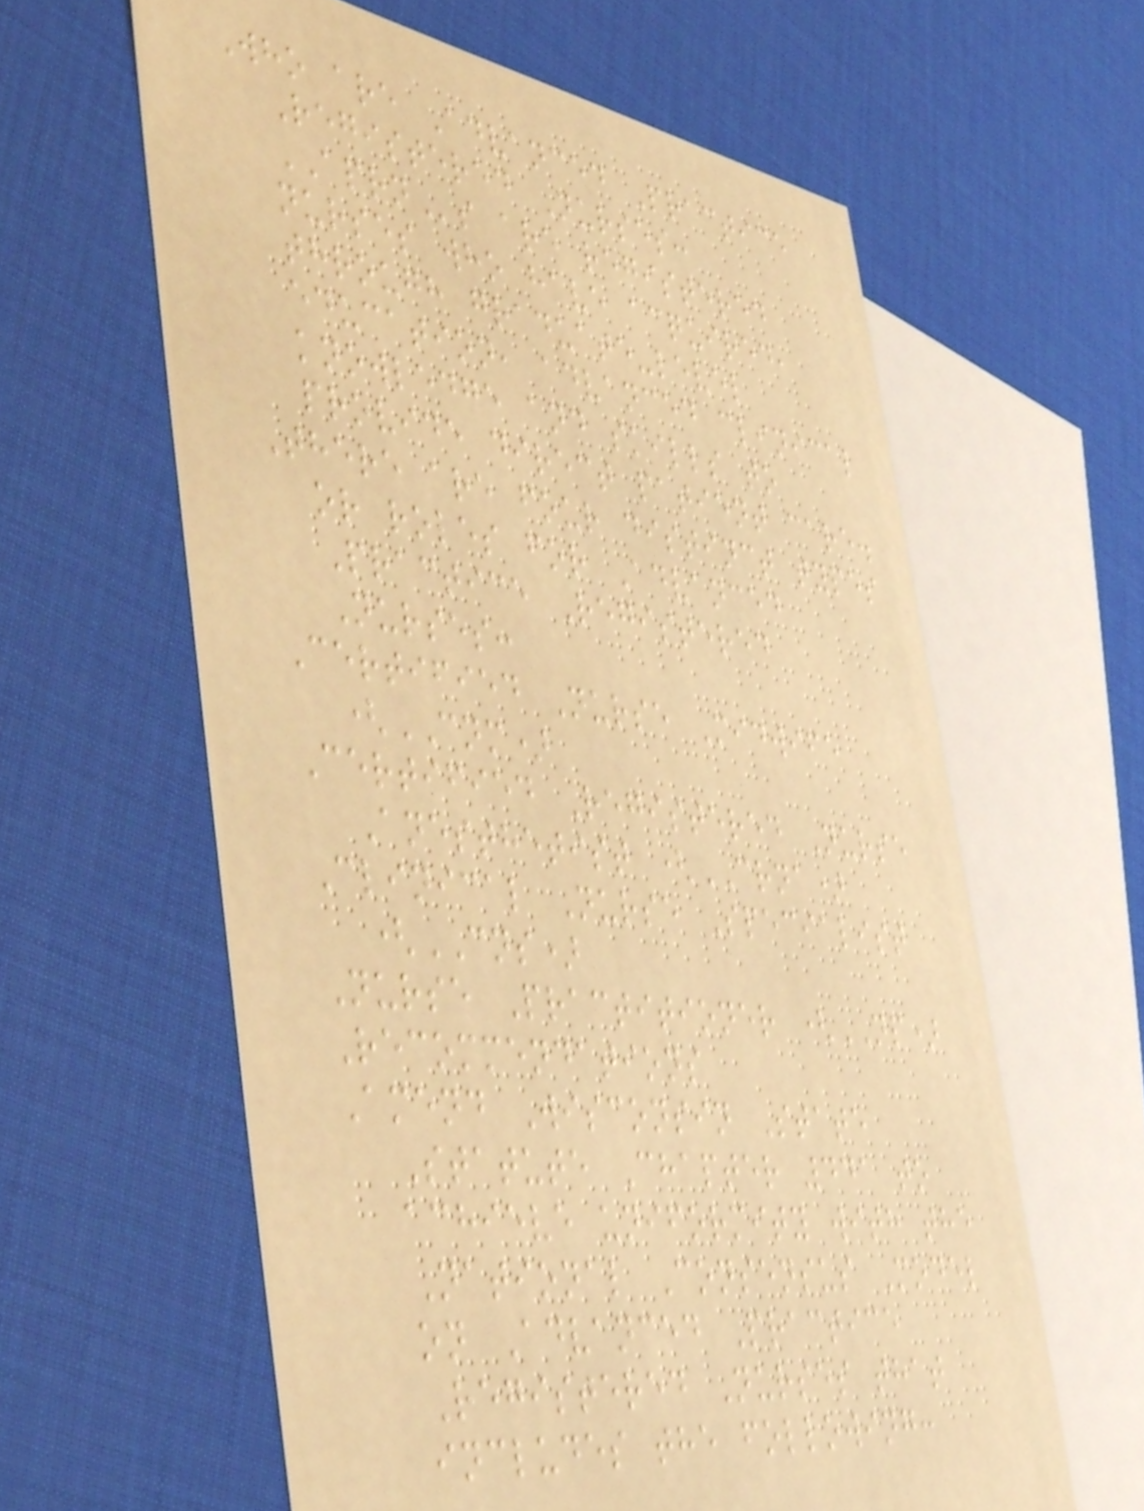Who are Advanced Practice
Registered Nurses:
APRNs are registered
nurses who have acquired,
through graduate-level
education, advanced clinical
knowledge and skills to
provide direct patient care.
There are four distinct types
or roles for Advanced
Practice Registered
Nurses:
Certified Nurse Midwife
(CNM)
Certified Registered Nurse
Anesthetist (CRNA)
Clinical Nurse Specialist
(CNS)
Nurse Practitioner (NP)
Recommendations
Amend Wisconsin State
Statute Chapter 441 to
achieve uniformity with the
National Consensus Model
on Advanced Practice
Registered Nurses that
includes the following:
